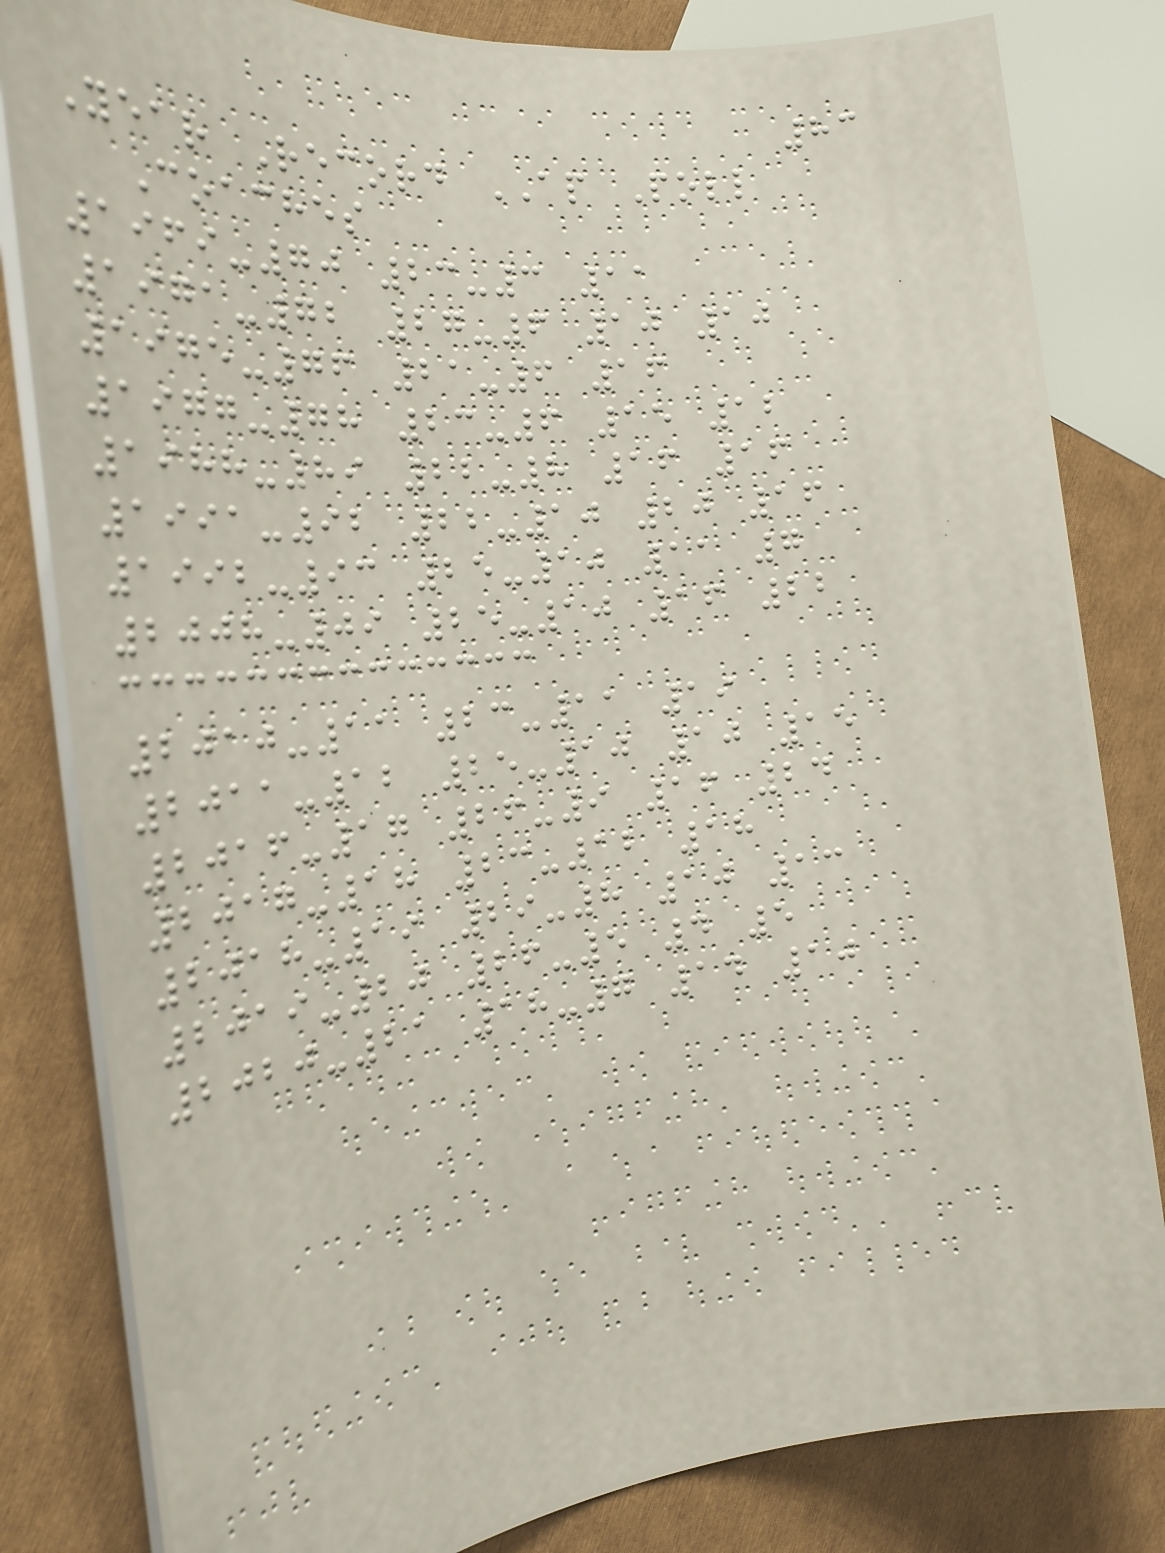83
Year Record AP Poll
Coaches
1969-70 23-3 11
1971-72 27-6 10 10
1975-76 21-6 16
1977-78 23-6 15 12
1988-89 22-8 16 16
1991-92 22-10 20 16
1992-93 25-10 11 7
2008-09 25-10 16 22
2010-11 23-11 19
2011-12 25-10 10 15
2016-17 26-9 16 24
2017-18 23-12 18
2018-19 29-8 10 13
2019-20 26-5 4 5
2020-21 18-7 14 10
